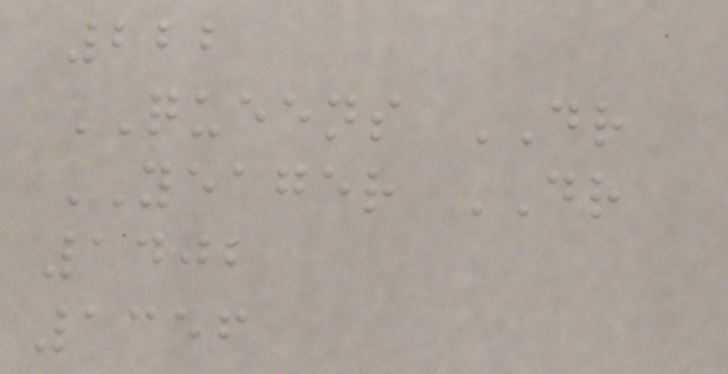222
QUEENS DR
YEAGER DR
1402
1356
